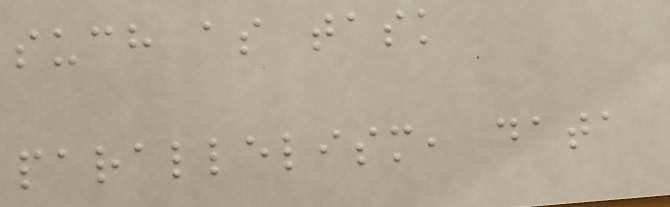such as task
parallelism, data
